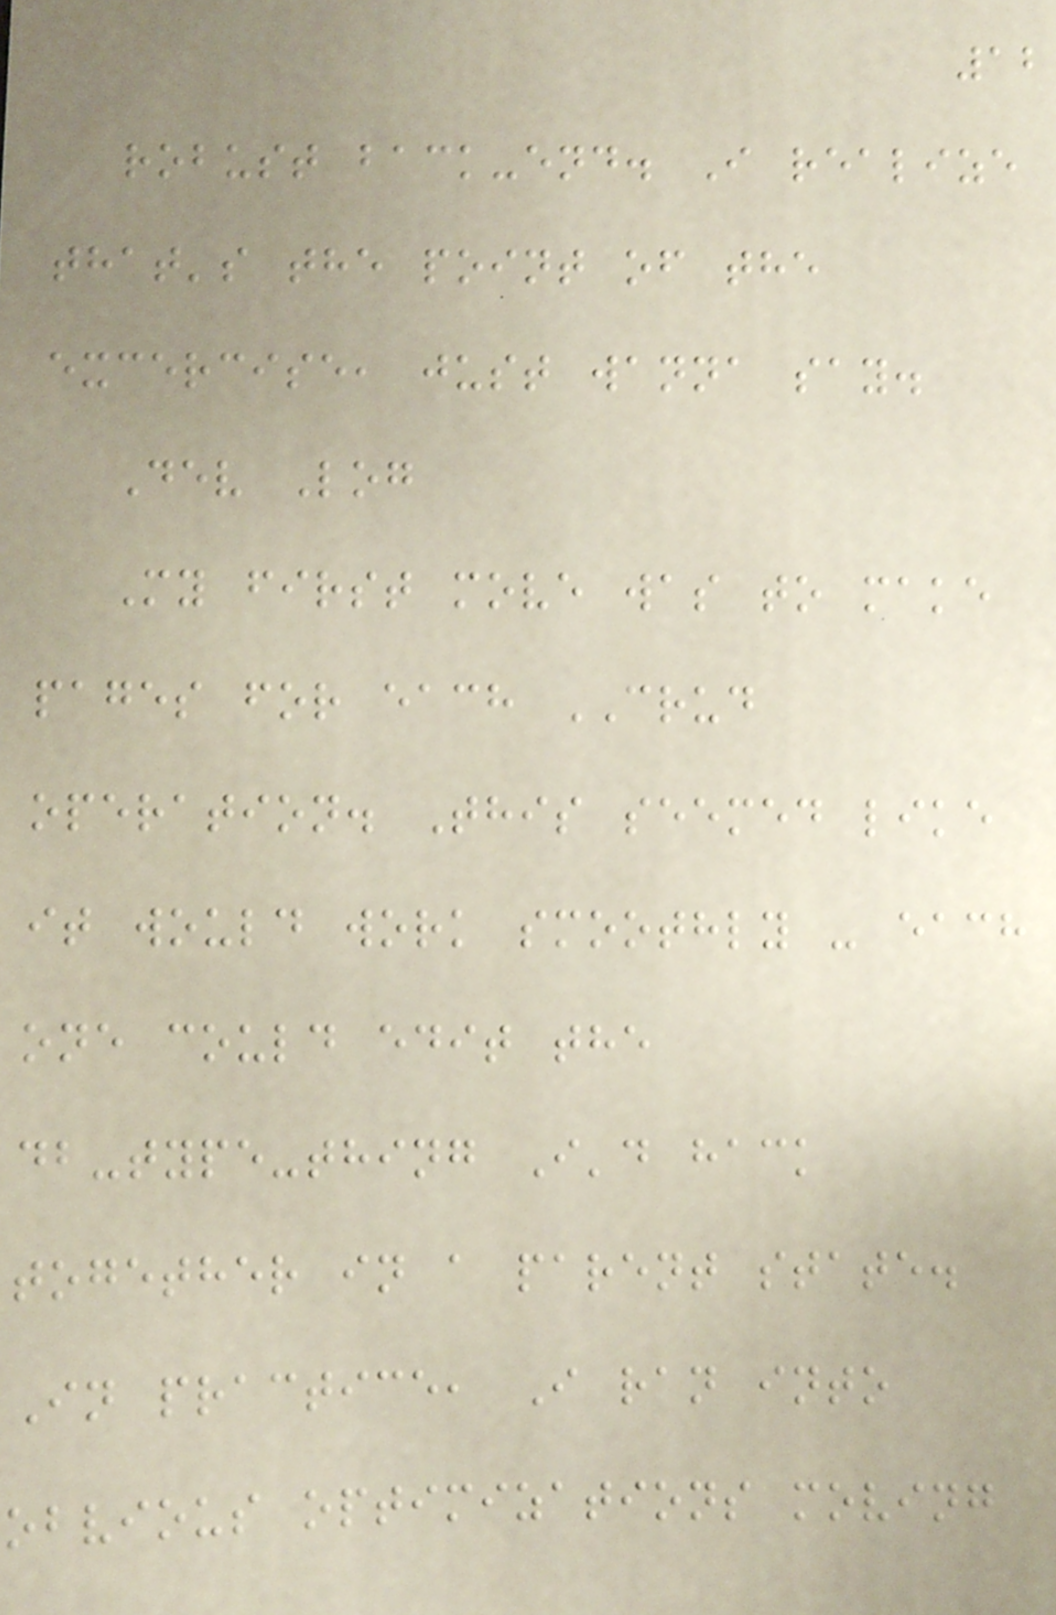12
robust back-end. I realize
that's the point of the
excercise, just wanna say.
Dev Log
My first move was to make
pages for each CRUD
operation. This seemed like
it would work smoothly - each
one could edit the
db-type-thing I'd hack
together in a parent state.
In practice, I ran into
obvious optimizations moving
